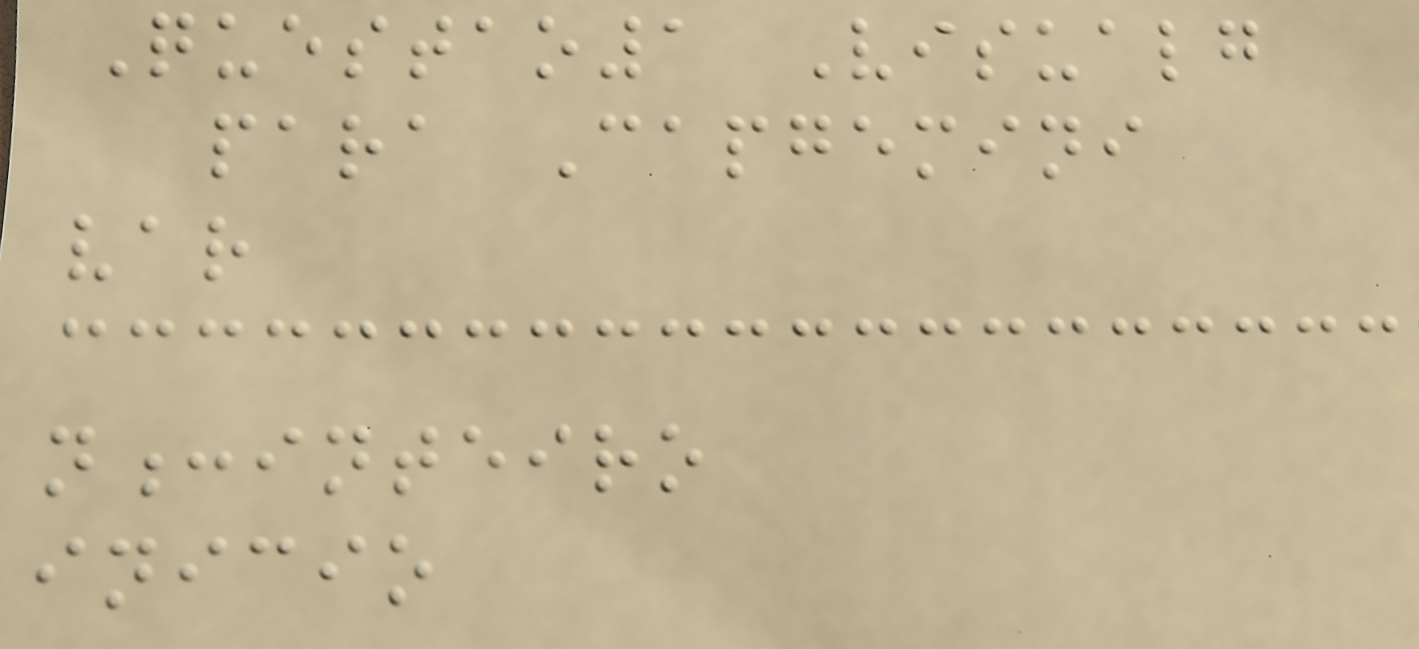Questao1 Visualg
para Capgemini
var
n:inteiro
inicio
